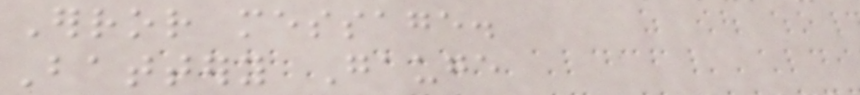Error message.
Battery Gauge
